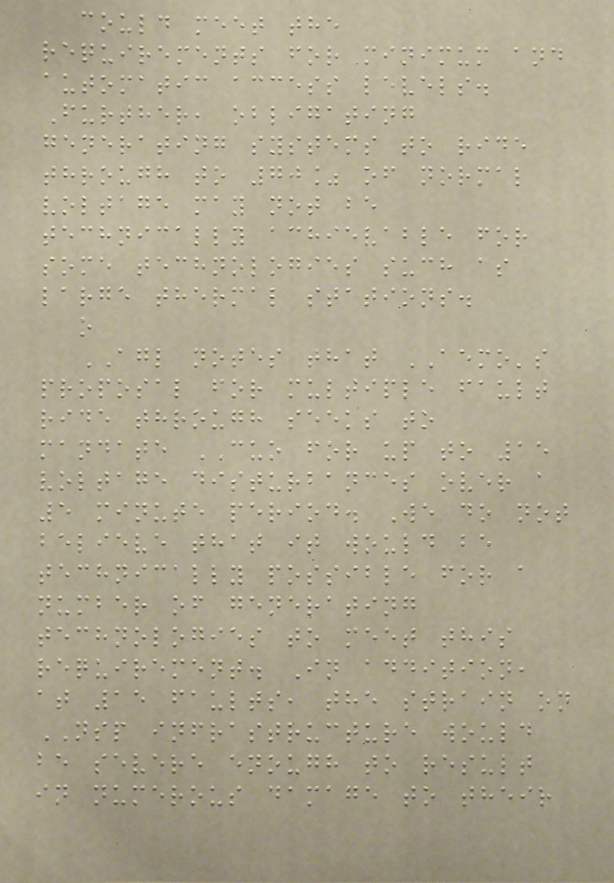could meet the
requirements for minimum and
automatic access levels.
Further, obligating
generating systems to ride
through to 70% of normal
voltage may not be
technically achievable for
some technologies such as
large thermal stations.
o
AGL notes that AEMO's
proposal for multiple fault
ride through seeks to
mandate CUO for up to 15
voltage disturbances over a
5 minute period. We do not
believe that it would be
technically possible for a
number of generating
technologies to meet this
requirement. In addition,
at 15 faults, the strain on
NSP infrastructure would
be severe enough to result
in numerous damage to their
